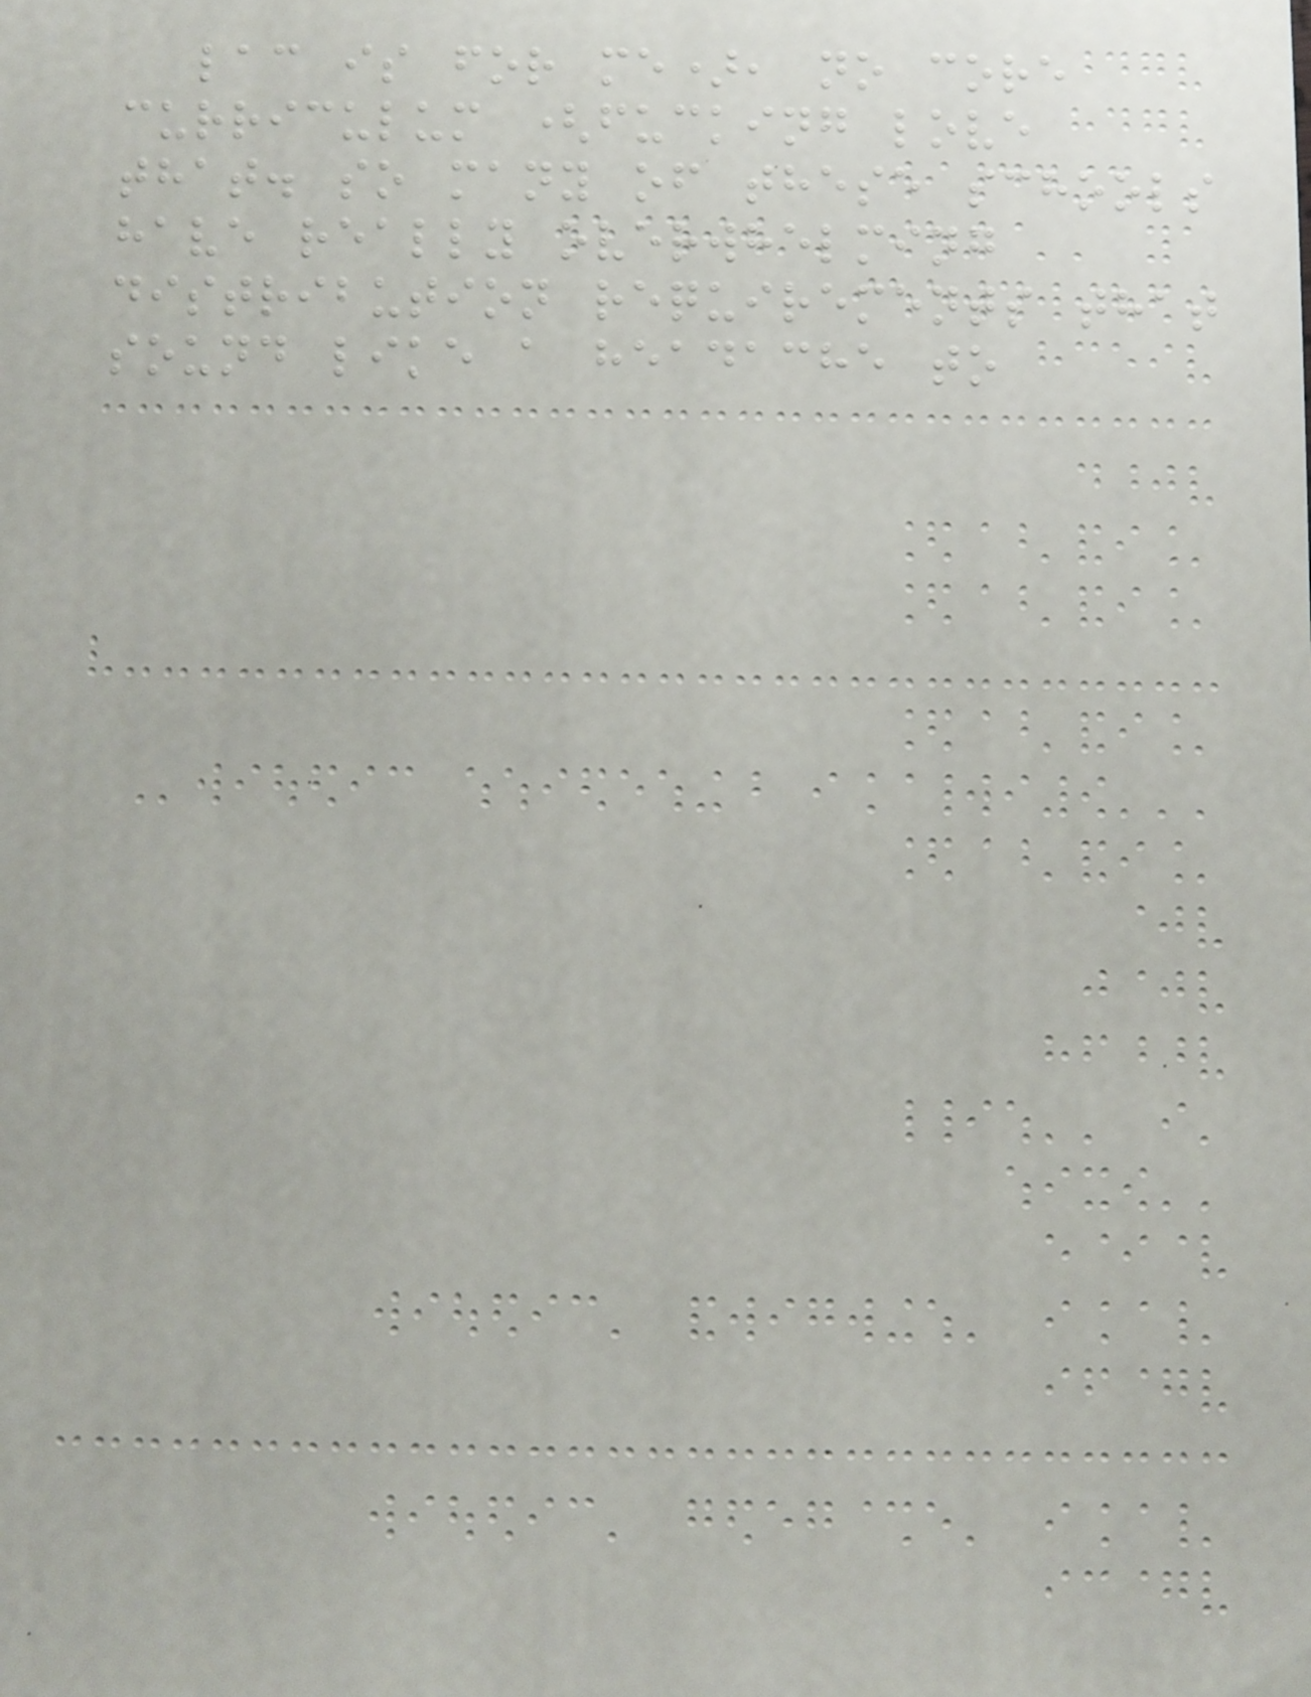lac is for me), no core
curriculum (fucking love
that. so many of these schools
have really overwhelming
distribution requirements that
sound like a headache to
